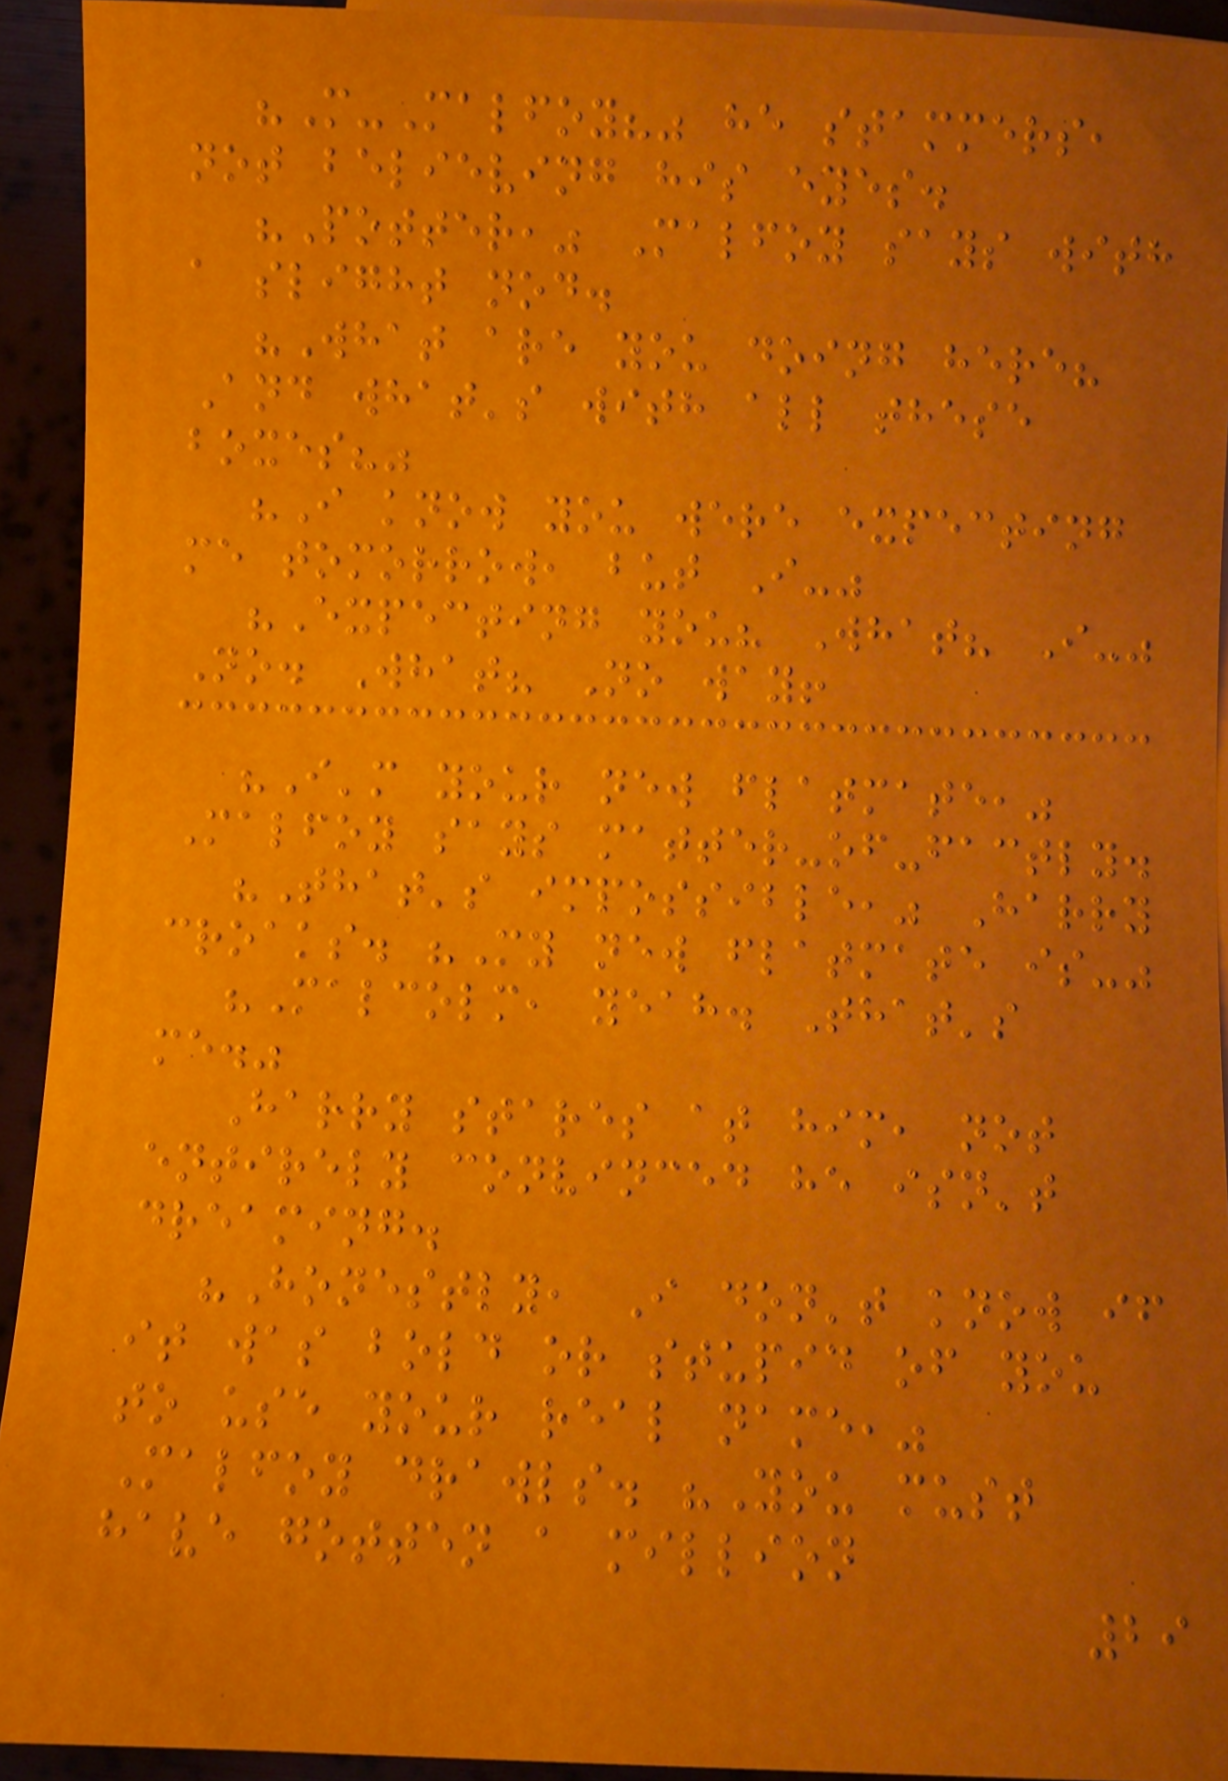"M-Malfoy?" he stammers,
not believing his eyes.
"Potter," Malfoy says with
a slight nod.
"What are you doing here?
And what's with all these
boxes?"
"I know you were expecting
me tomorrow, but I-"
"Expecting you? What? I-"
No. What? No way!
"I'm your new flatmate,"
Malfoy says matter-of-factly.
"That's impossible," Harry
croaks. "My new flatmate is-"
"Malcolm, yeah. That's
me."
Harry stares at him, not
entirely convinced he isn't
dreaming.
"Honestly, I don't know if
it was bold or stupid of you
to use your real name,"
Malfoy drawls. "You must
have gotten a million
29
